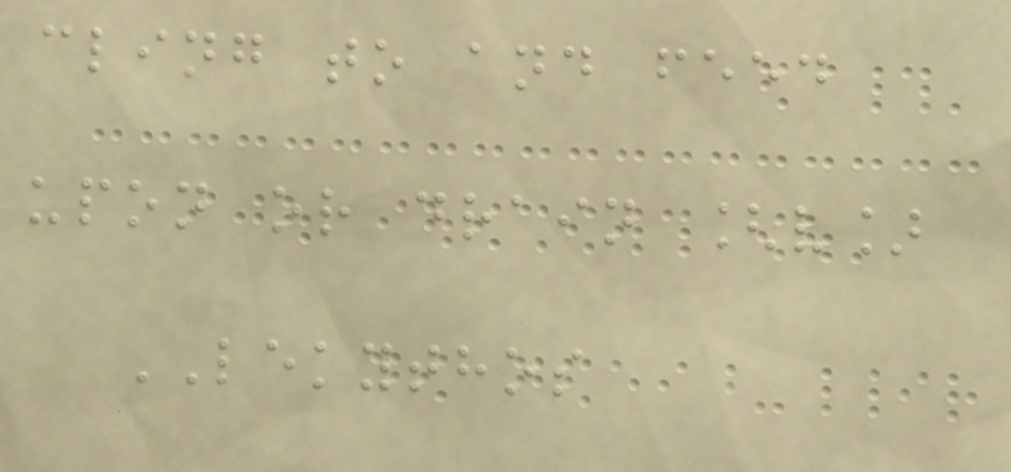cling to and feed
upon or drain [v]
LEKYTHOS
